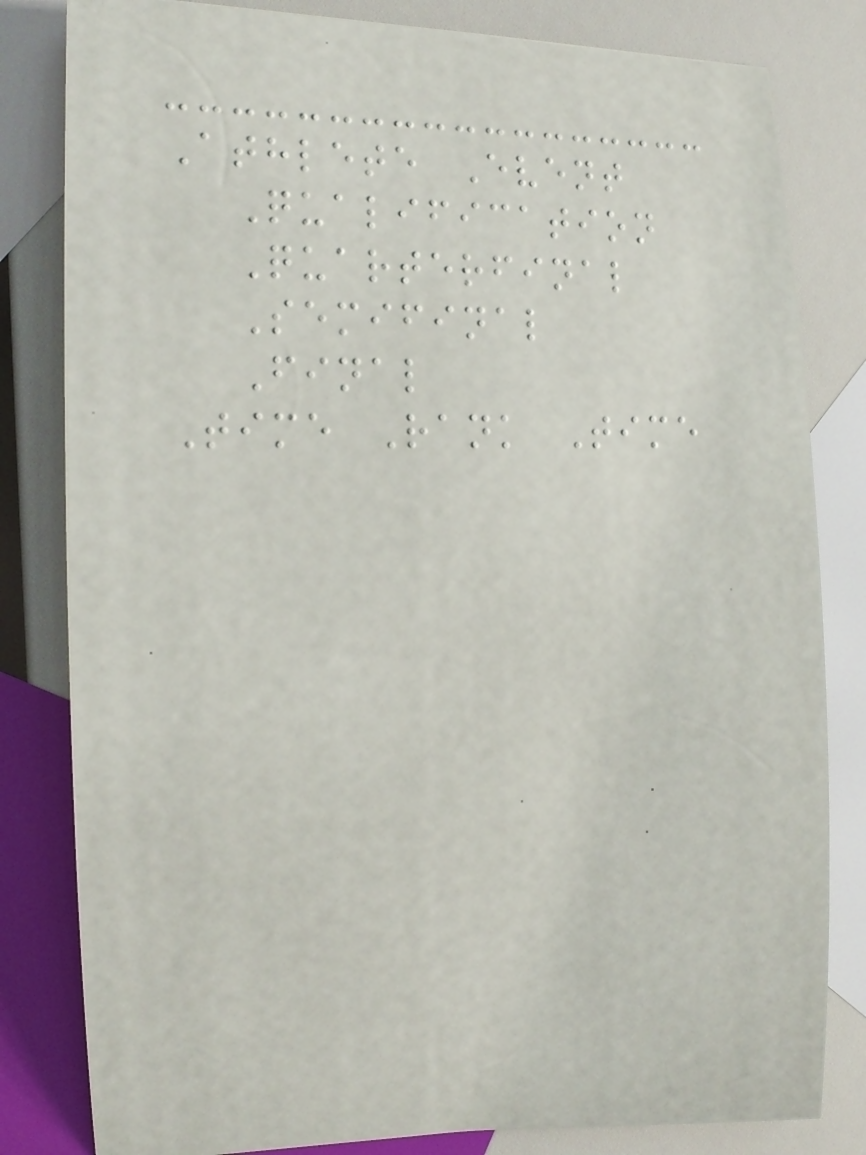Athlete Event
Qualification
Quarterfinal
Semifinal
Final
Time Rank Time
